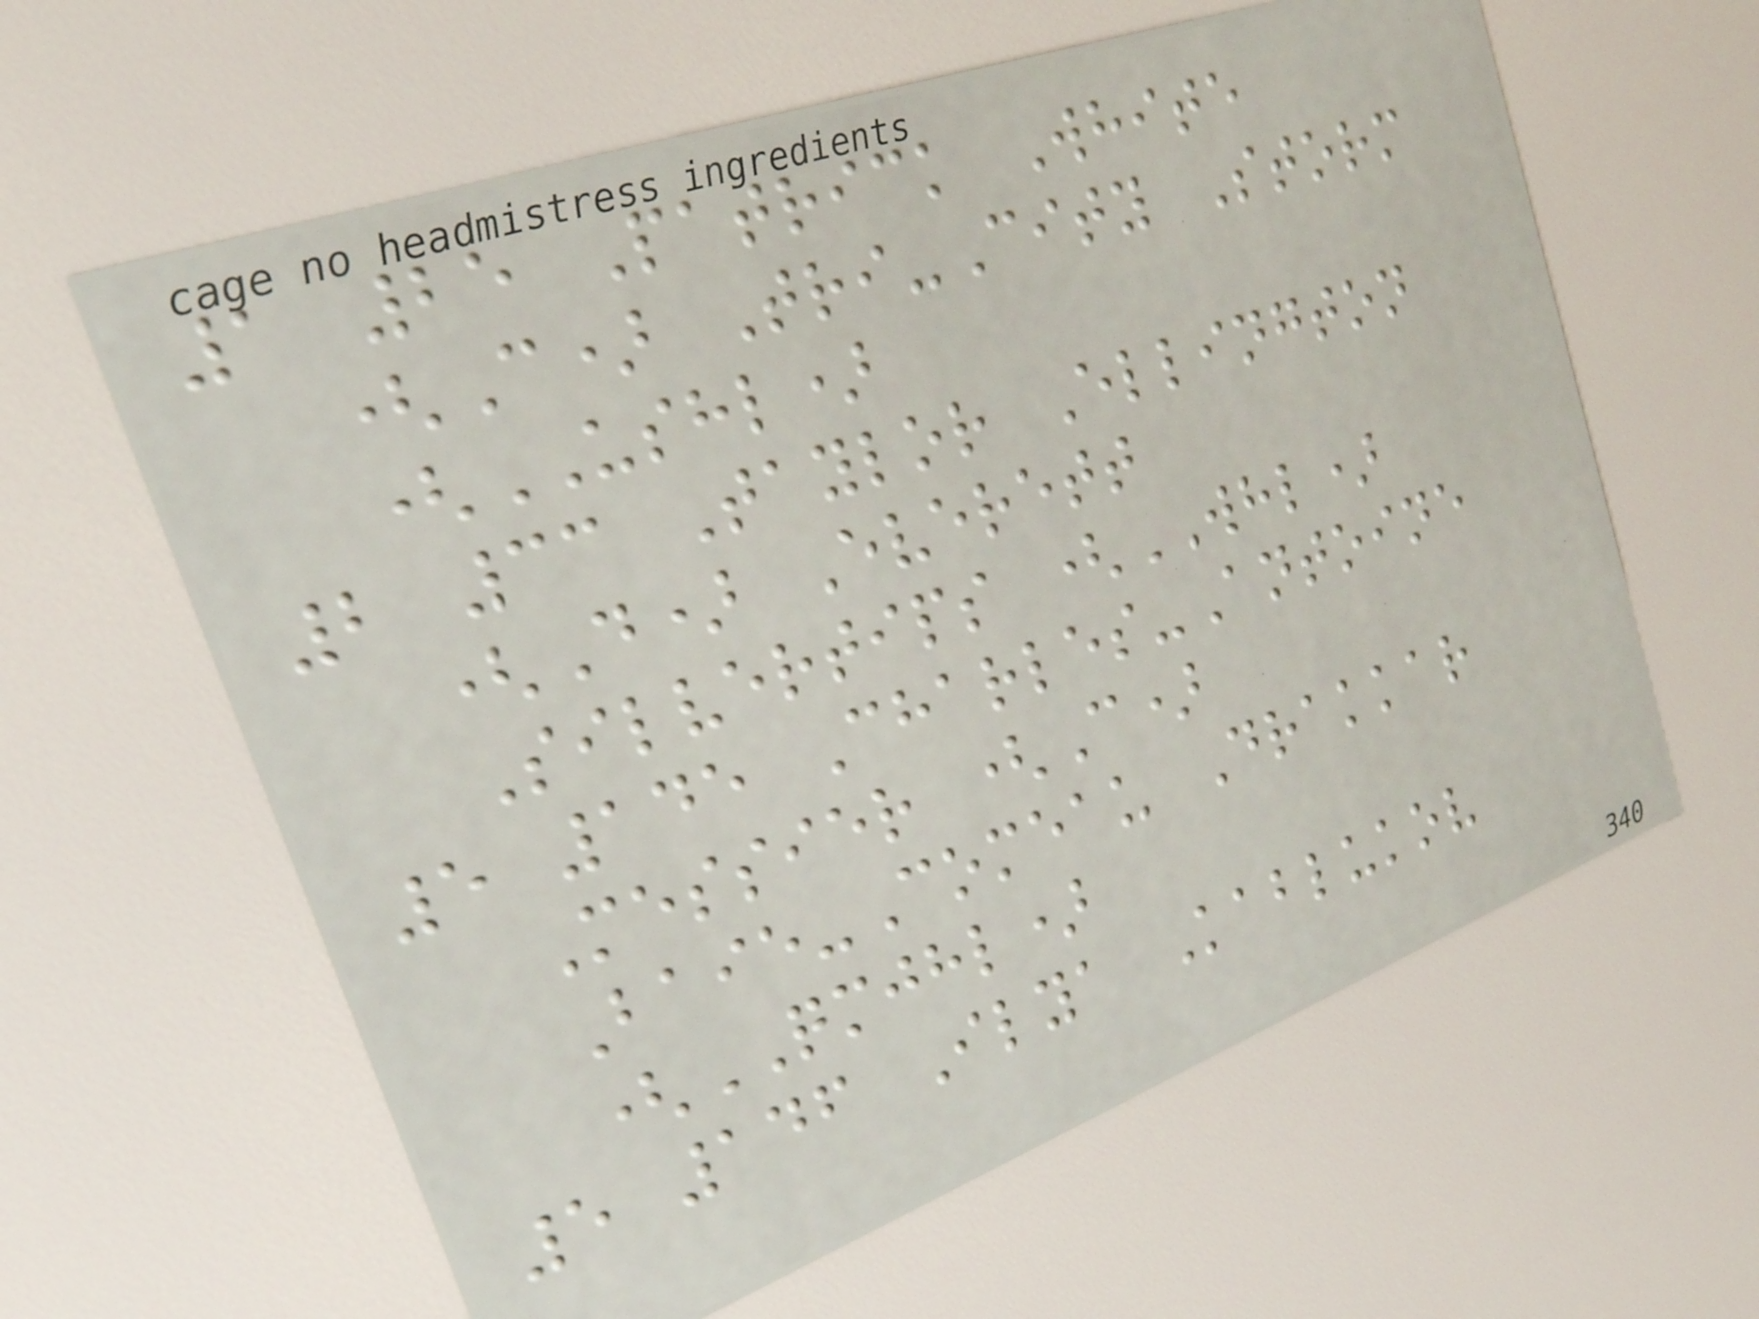1 25 Patrick White
(C) Tri-City Storm
(USHL)
2 33 Taylor Ellington
(D) Everett
Silvertips (WHL)
5 145 Charles-Antoine
Messier (C)
Baie-Comeau Drakkar
(QMJHL)
5 146 Ilya Kablukov
